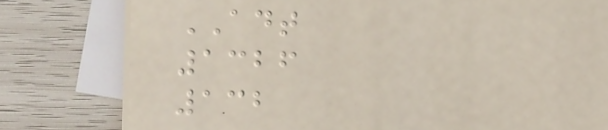ADT
1326
132
